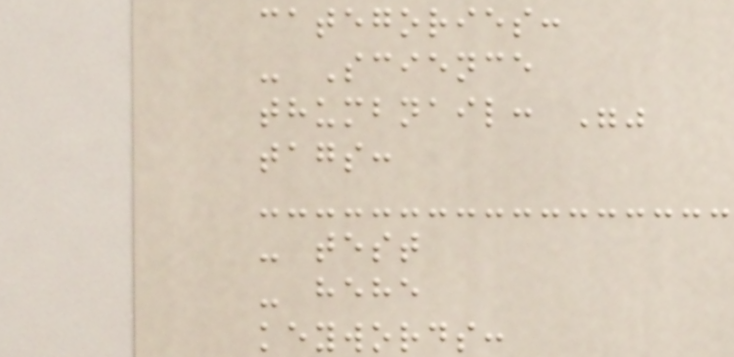categories:
- Science
thumbnail: ""
tags:
- test
- hehe
keywords:
